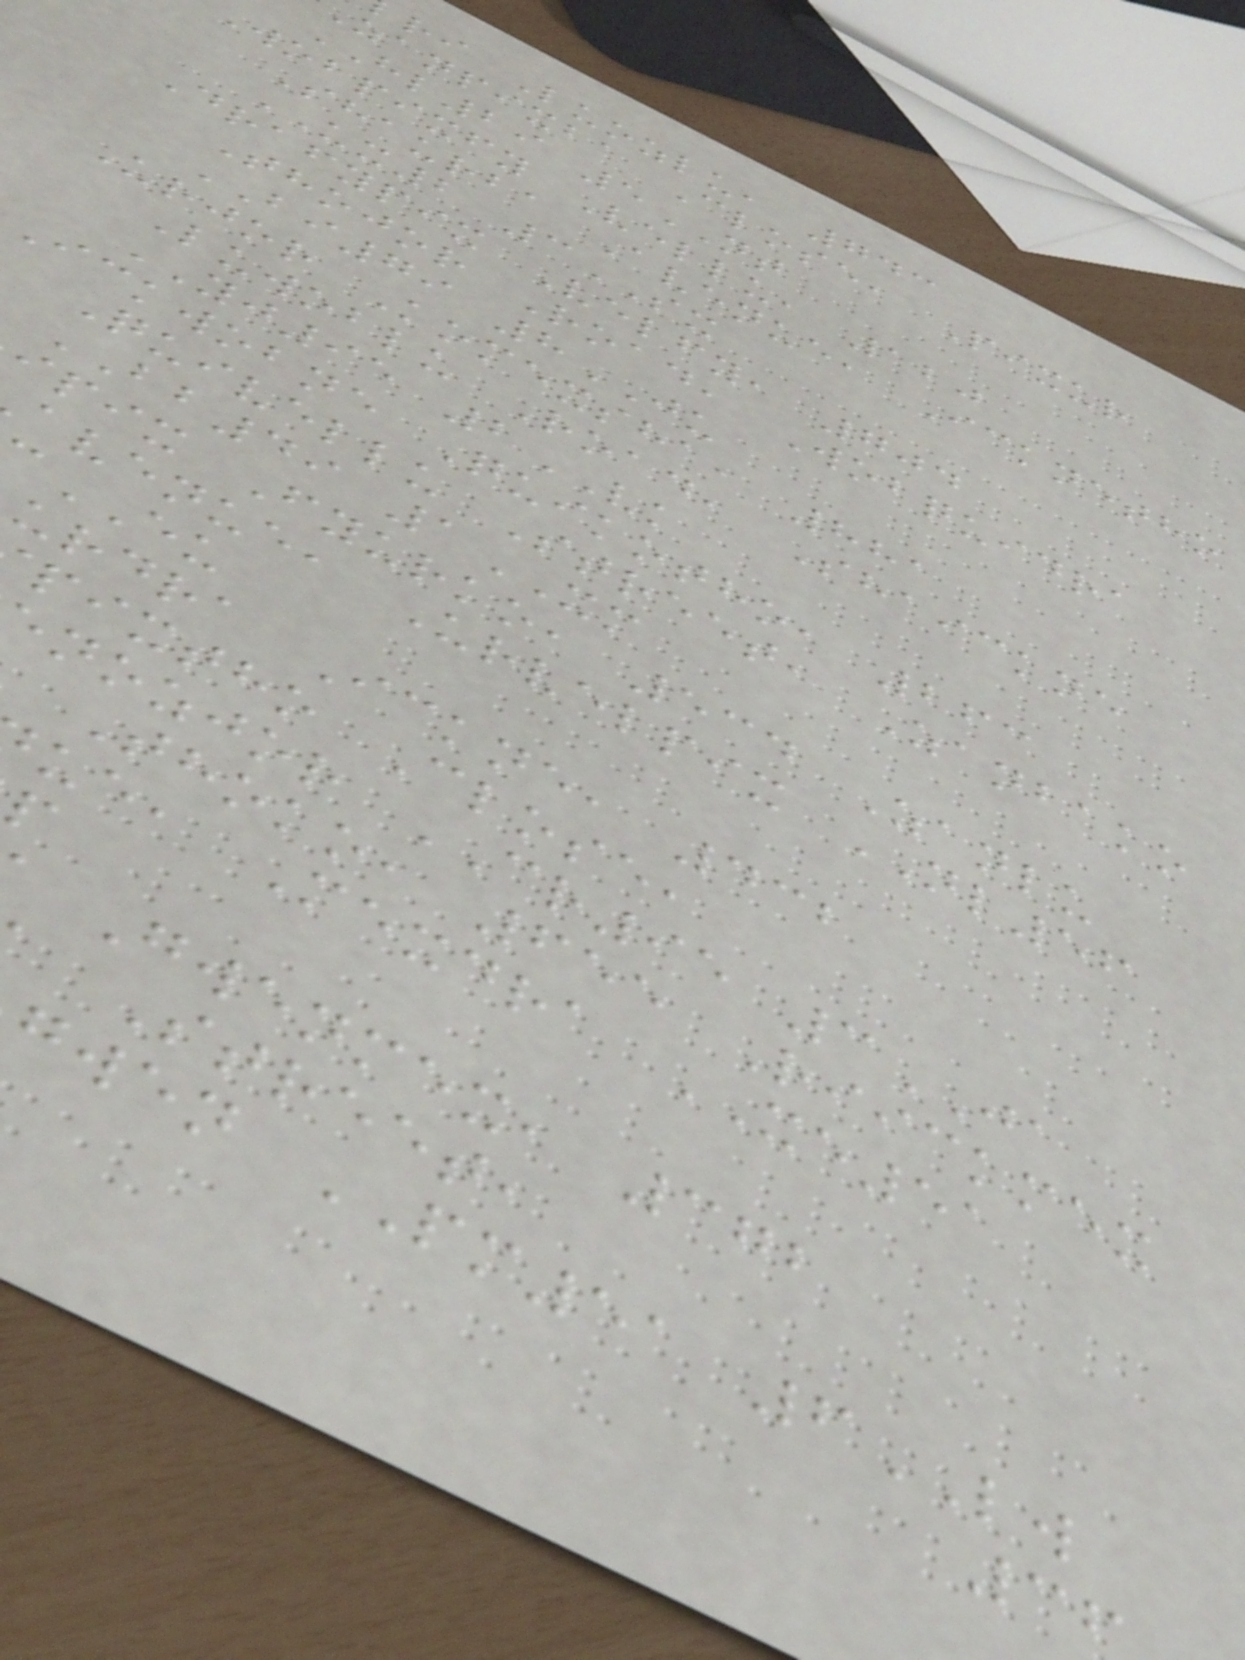ri Luozlu, 743
zanpixba Close, Pixur
HL29 5NT
wobpixfy Vellu, 120
Shaurba Avenue, Icknetho
UX2 3SX
Drafypix Velfy, 704
Thojor Road, Wobquidra
BI79 8JU
Urjor Komexsha, 881
Luwoblu Road, Shaickne
YJ95 2VK
Ickwobne Quikotho, 263
Quivellu Street, Zanbako
BB49 1XM
ipix Fyurko, 534 Zanlu
avenue, Urvelpix NL56
EU
urdra Ickne, 432
pixtho Close,
nozjor CR95 3JA
Thoko, 655 Riickmex
ue, Mexdra XE51
Gwenmex, 372
Street,
gwen PM51 6LW
